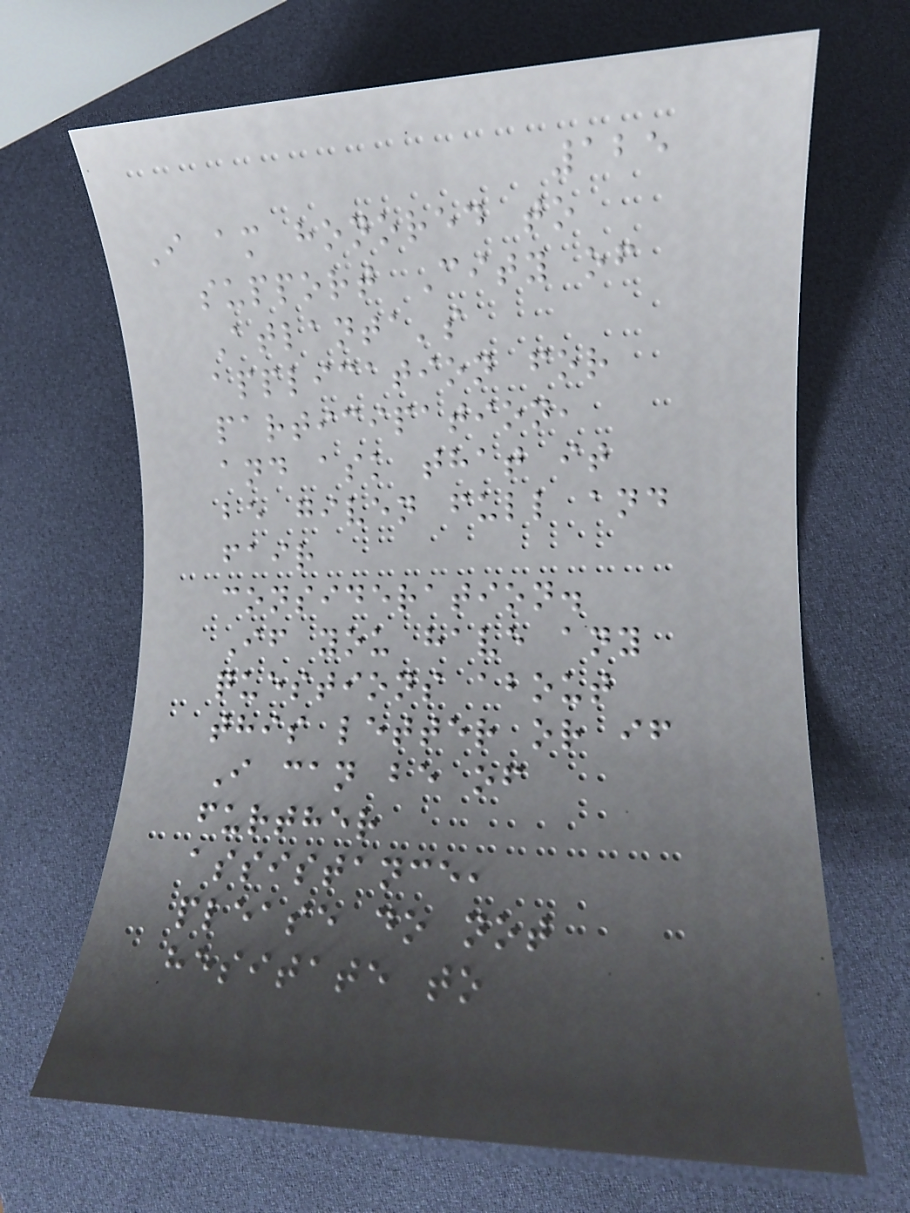125
I am honored to
support City of
Atlanta's
application for
participation,
and ask that it
be given full and
fair
consideration.
If you have any
questions about
this letter or if
I can be of
further
assistance,
please do not
hesitate to
